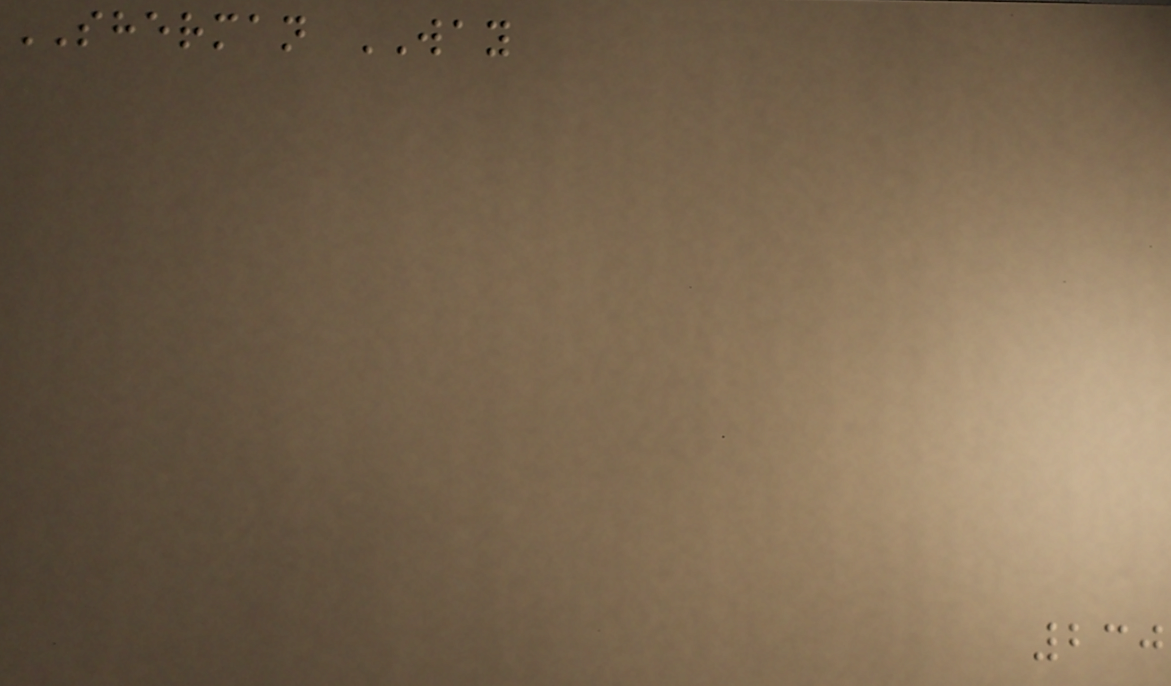SHERMAN WAY
230
